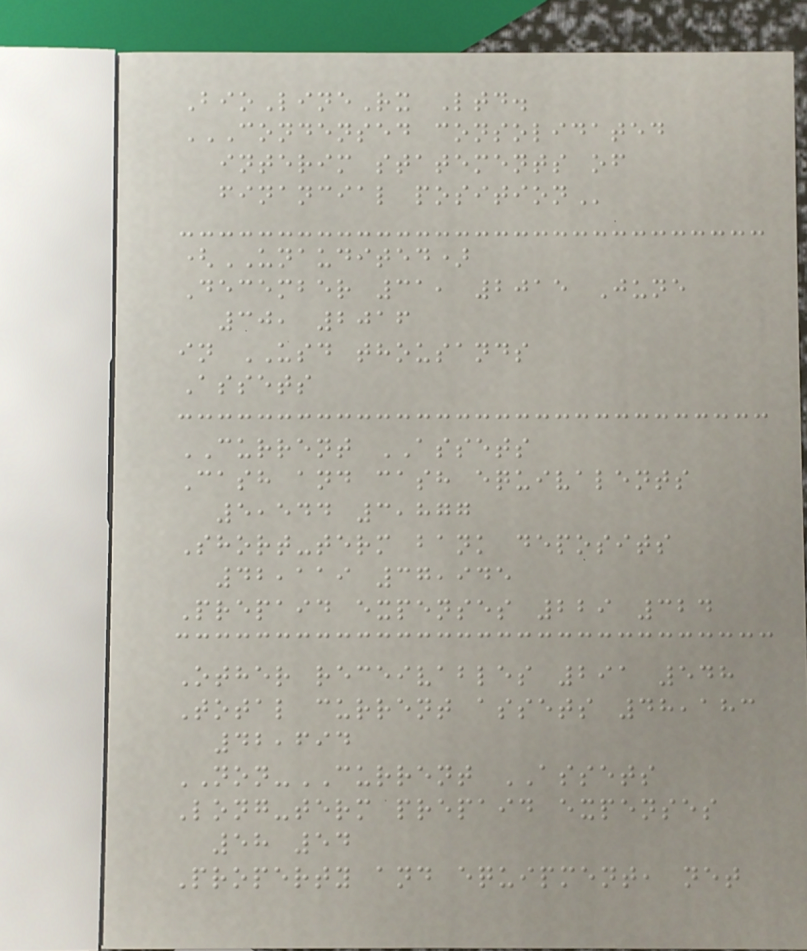BioLineRx Ltd.
CONDENSED CONSOLIDATED
INTERIM STATEMENTS OF
FINANCIAL POSITION
(UNAUDITED)
December 31, 2015 June
30, 2016
in USD thousands
Assets
CURRENT ASSETS
Cash and cash equivalents
5,544 3,877
Short-term bank deposits
42,119 37,945
Prepaid expenses 229 324
Other receivables 291 548
Total current assets 48,183
42,694
NON-CURRENT ASSETS
Long-term prepaid expenses
58 54
Property and equipment, net
